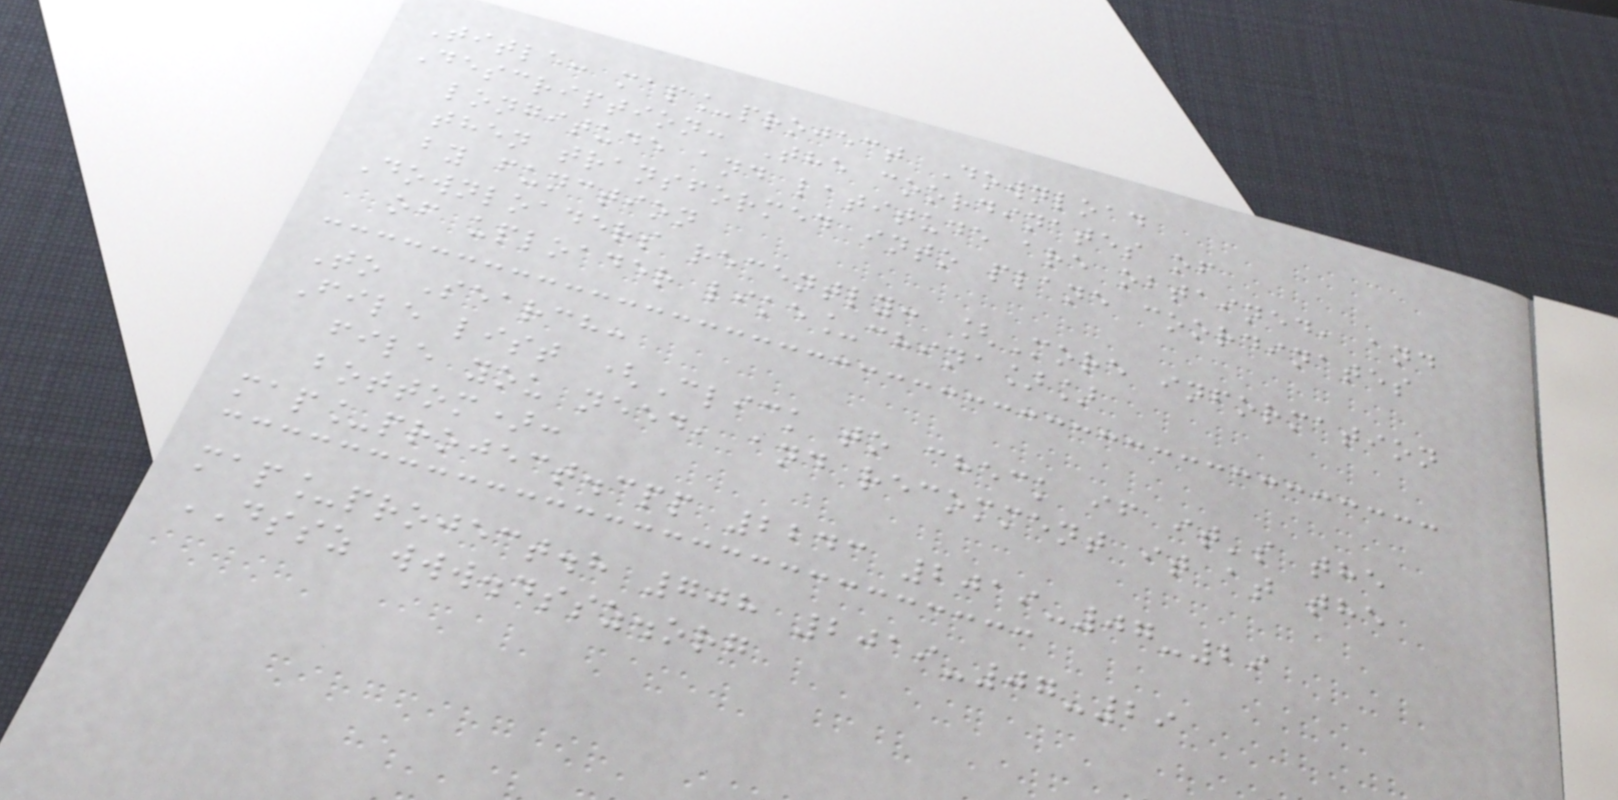Title: map_project Download
Description: The coordinates of
longitude and latitude are obtained, and
then transformed into plane coordinates
by function
Downloaders recently: [More information
of uploader like_china]]
To Search:
File list (Click to check if it's the
file you need, and recomment it at the
bottom):
map_project.cpp 2243 2019-07-29
map_project.h 708 2019-07-29
DSSZ www.dssz.org
